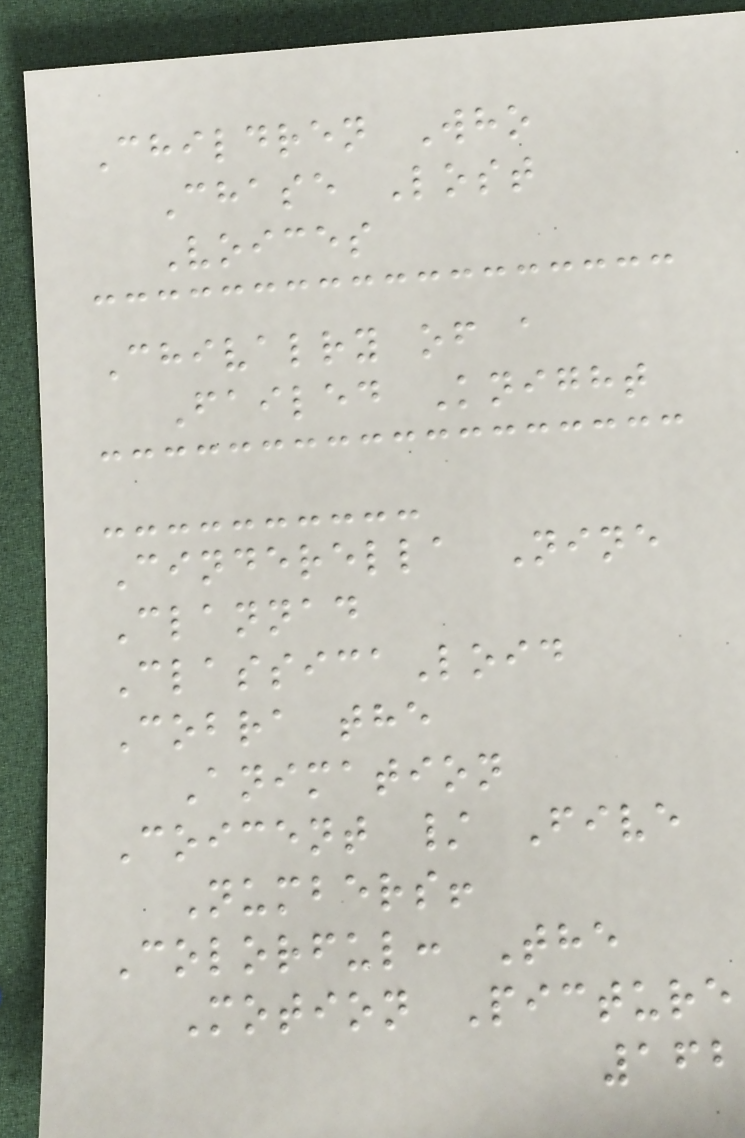Children Who
Chase Lost
Voices
Chivalry of a
Failed Knight
Cinderella Nine
Clannad
ClassicaLoid
Cobra the
Animation
Coicent / Five
Numbers!
Colorful: The
Motion Picture
162
